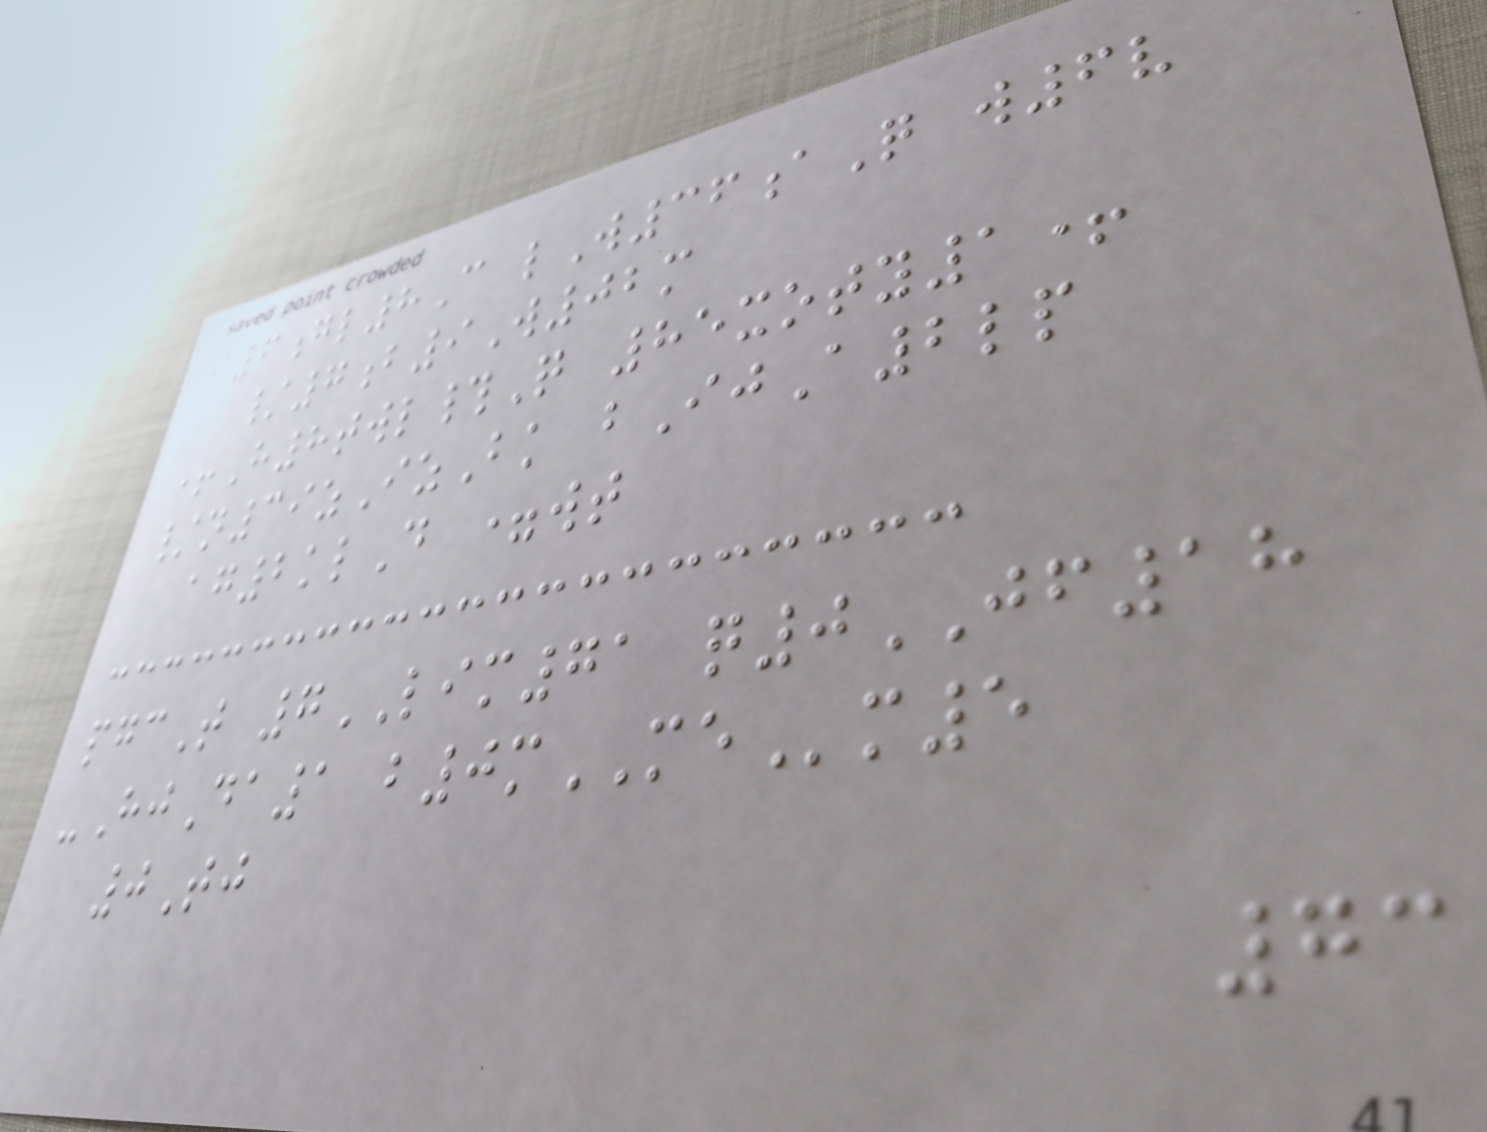i6gl8C lW36aQ w6v
/7b9W02m
+H8twl#Q 85xoty1+
/n39zIzBk bIjA2lp
ag2klD =wt
pgcT 7LIM71 q0JF18
-HjDa1 b0mMEm5
0Tj
73
